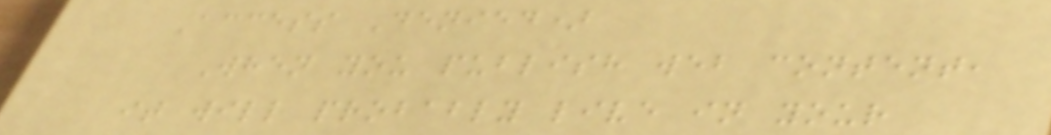Access Denied)
When you publish web content,
it will probably live in your
